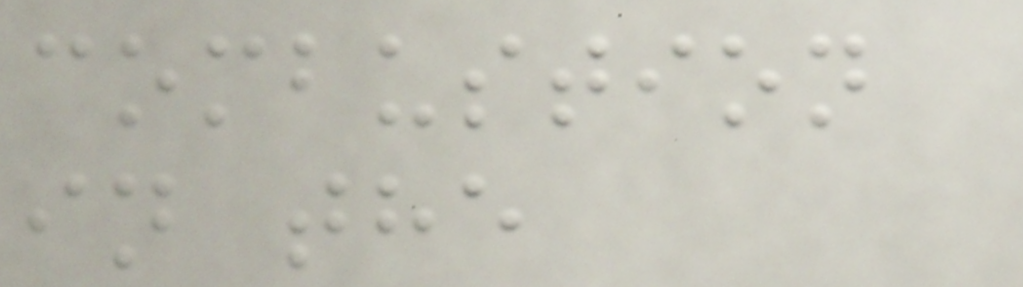combustion
in the
